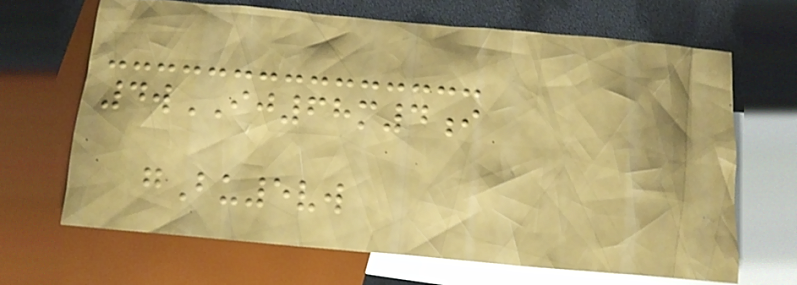4wIJ68m4i
gBu5vw
